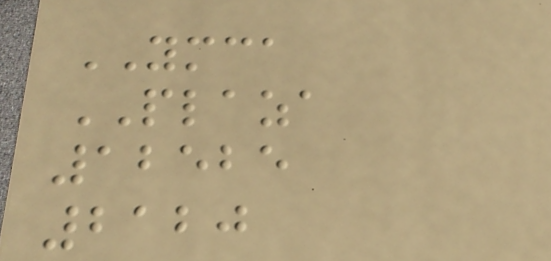YMCA
PLAZA
12525
2120
